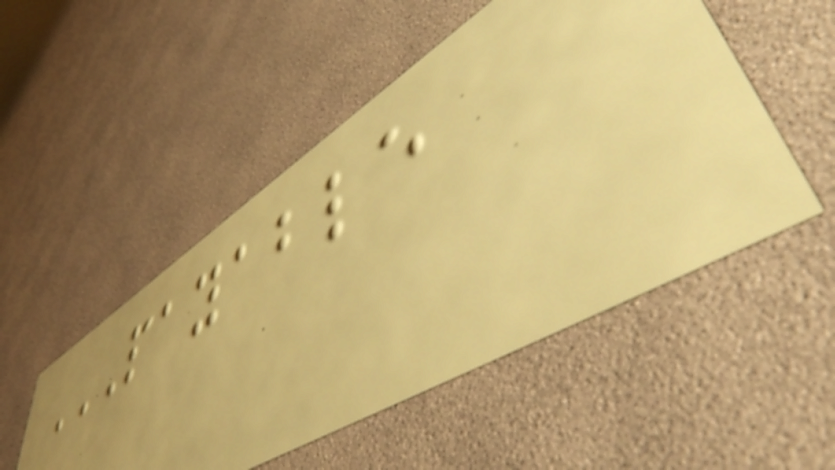PAYABLE
